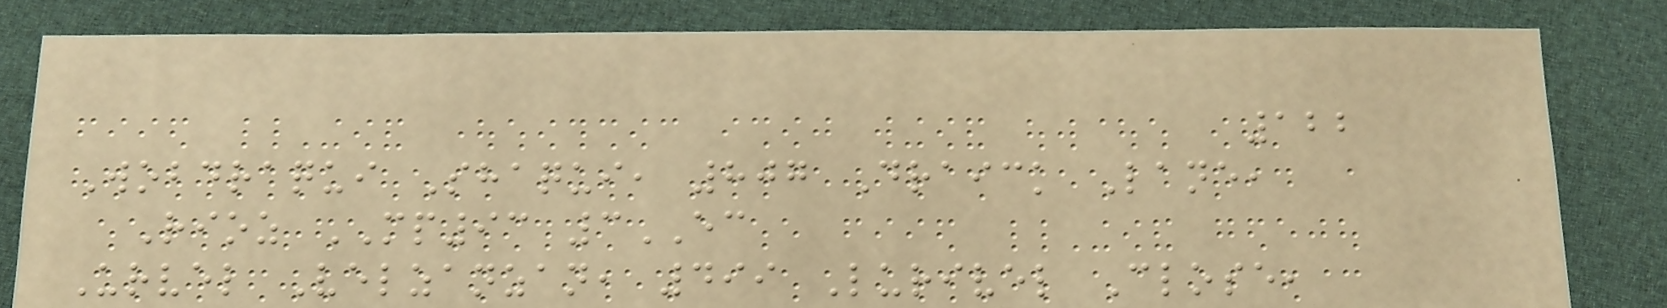122
Wobdraqui Shaqui, 807 Draick Lane,
Rioz MP93 3EC
Urvel Velzanzan, 499 Lurivel Close,
